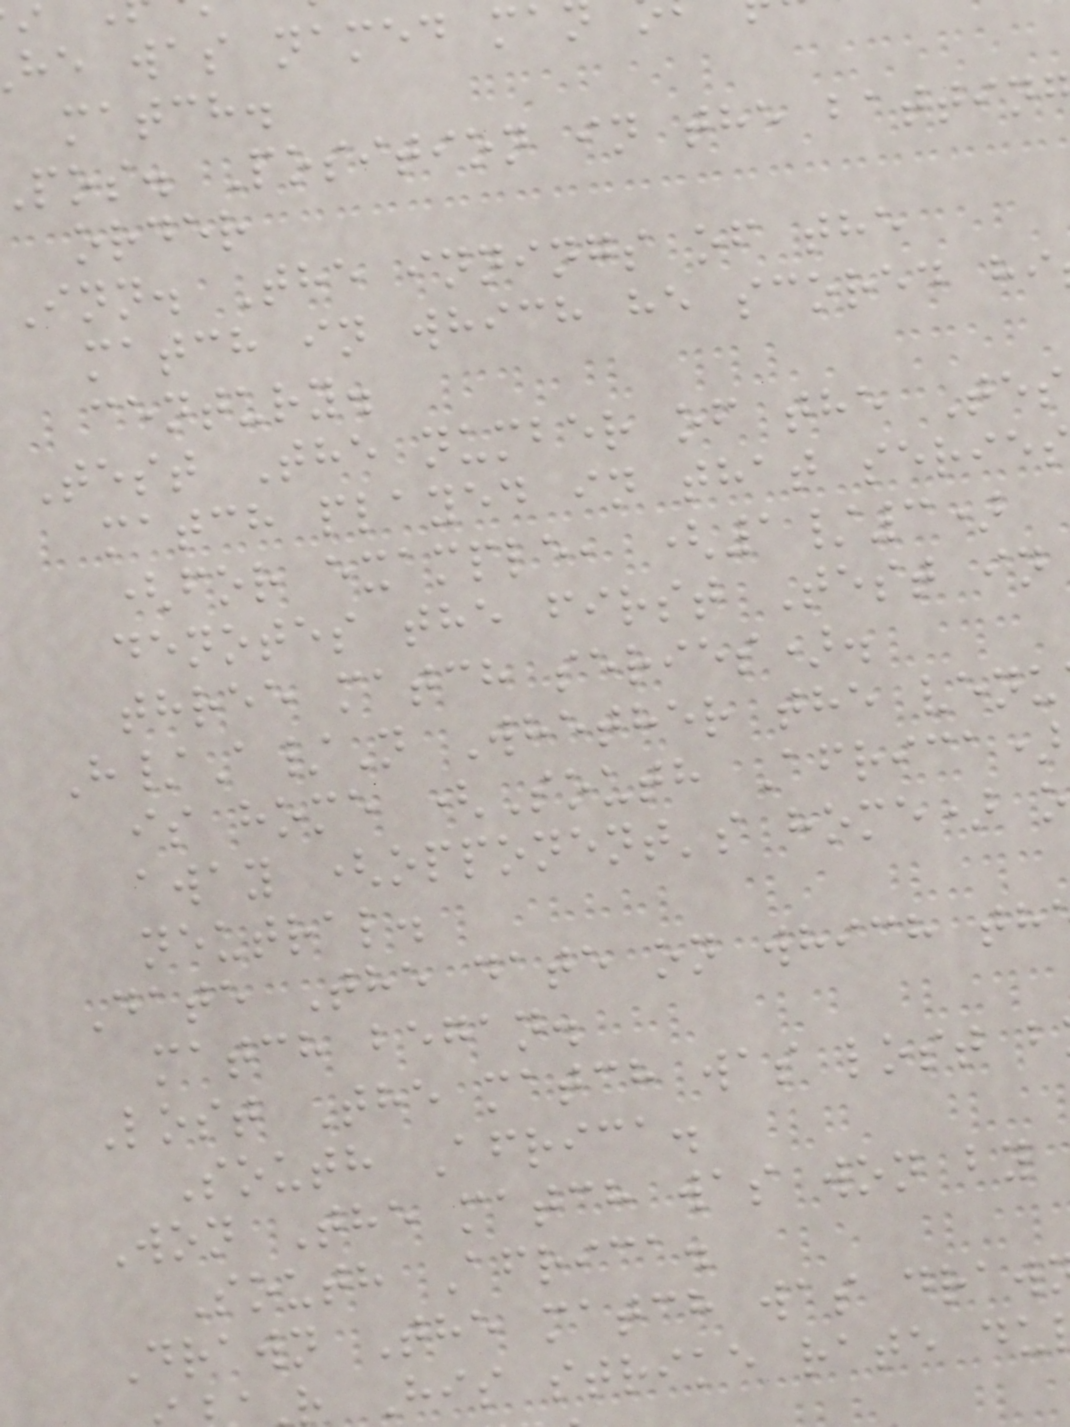he was named ma
match.
pos. Position in the battin
order
Inn. The innings of the
match in which he scored hi
century.
Test The number of the Tes
match played in that serie
(for example, (1/3)
denotes the first Test in
three match series).
H/A/N Whether the venu
is home (South Africa)
away (opponent's home) o
neutral.
Date The date on which th
match began.
Lost The match was lost b
South Africa.
Won The match was won by
South Africa.
Drawn The match was draw
His strike rate du
